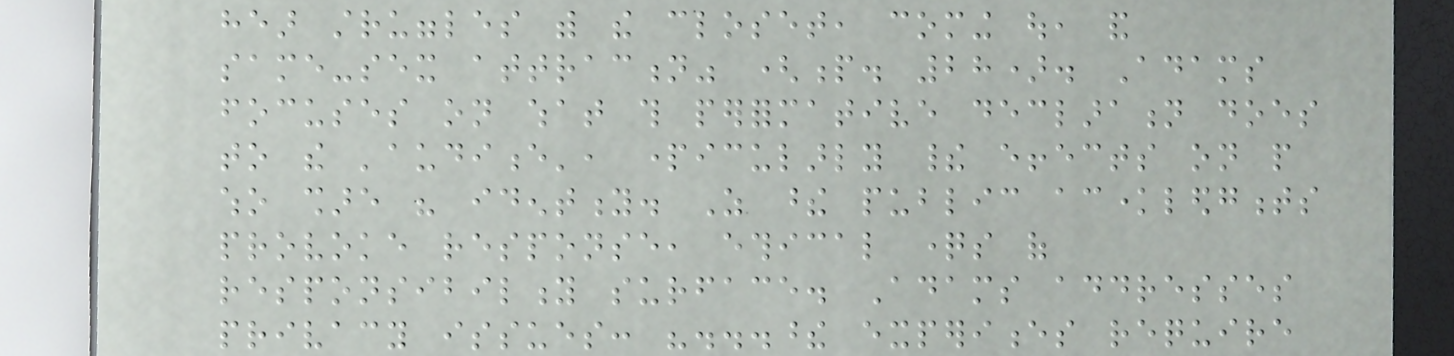hear struggles with the closet, coming out, and
same-sex attraction" (p. 28). Adams
focuses on what this performative declaration does
to the 'audience', particularly their effects on people
who share his identity. As these public acknowledgments
provoke response, ethical questions of
responsibility surface. Adams addresses
privacy issues: "...these experiences require
